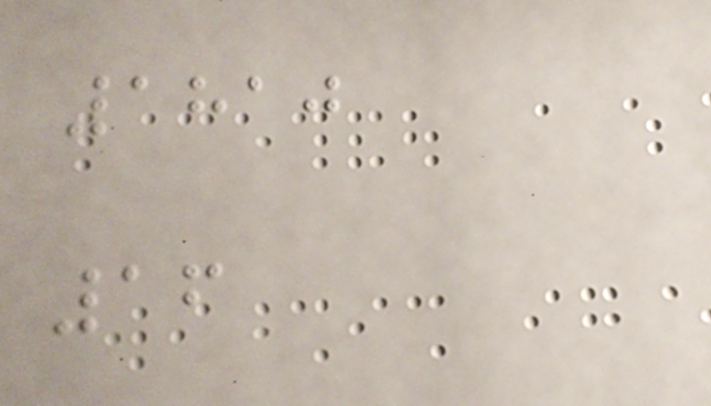1810
16
